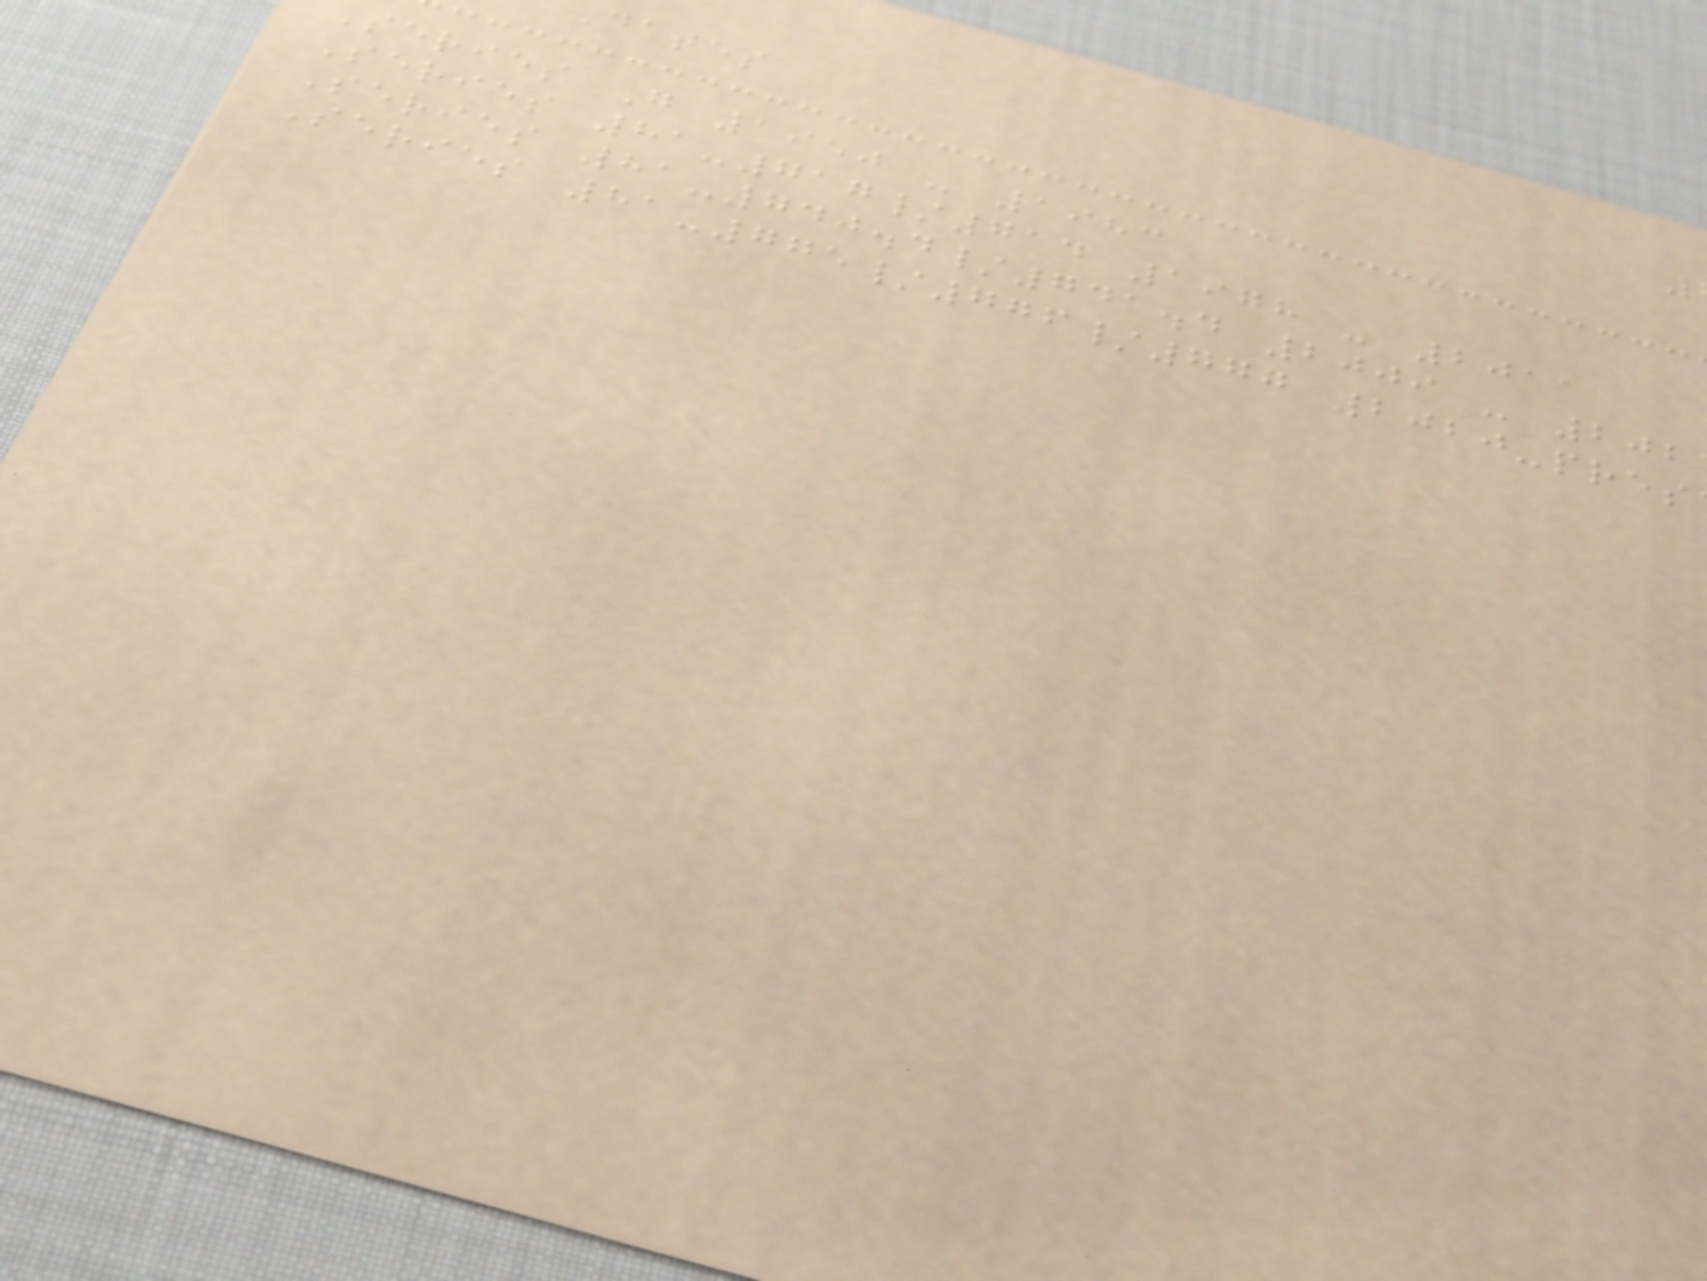dates
series G 1950 - 1983
Series 81-717/714 1978 - 2011
Series 81-740.4/741.4 2009 - 202
Series 81-775/776/777 2020-pres
